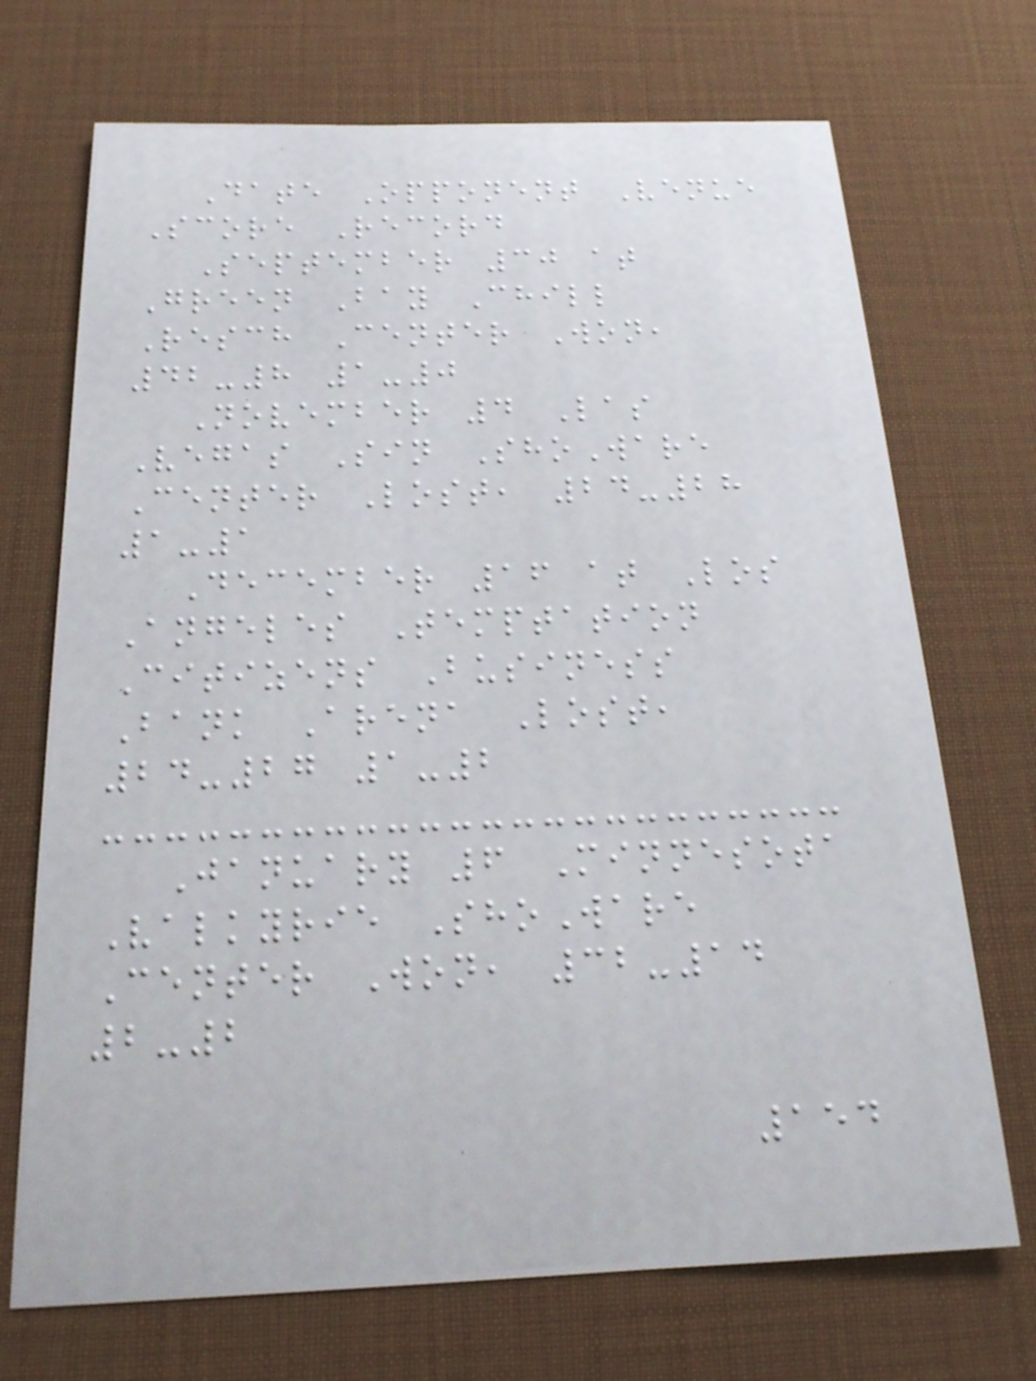Date Opponent Venue
Score Record
September 30 at
Green Bay Chill
Resch Center Won,
42-8 1-0
November 4 Las
Vegas Sin ShoWare
Center Lost, 24-28
1-1
December 16 at Los
Angeles Temptation
Citizens Business
Bank Arena Lost,
24-27 1-2
January 6 Minnesota
Valkyrie ShoWare
Center Won, 32-14
2-2
154
